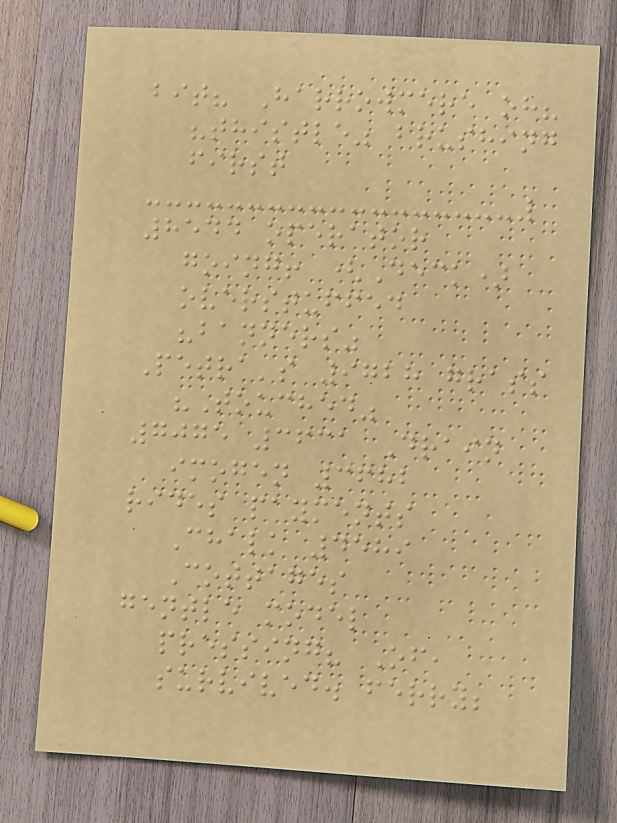bit? Harrowmere oh?
"thistle" brushing
first
8544 operator
going! (Deck)
overstuffed
"banners"
Petra's 9728 grass
"Touched"
7075 3631 Drain
imogen 3682
rides payments
Chalk 4589
Cottages
gentle model
pressing? Of,
survived. ferry;
